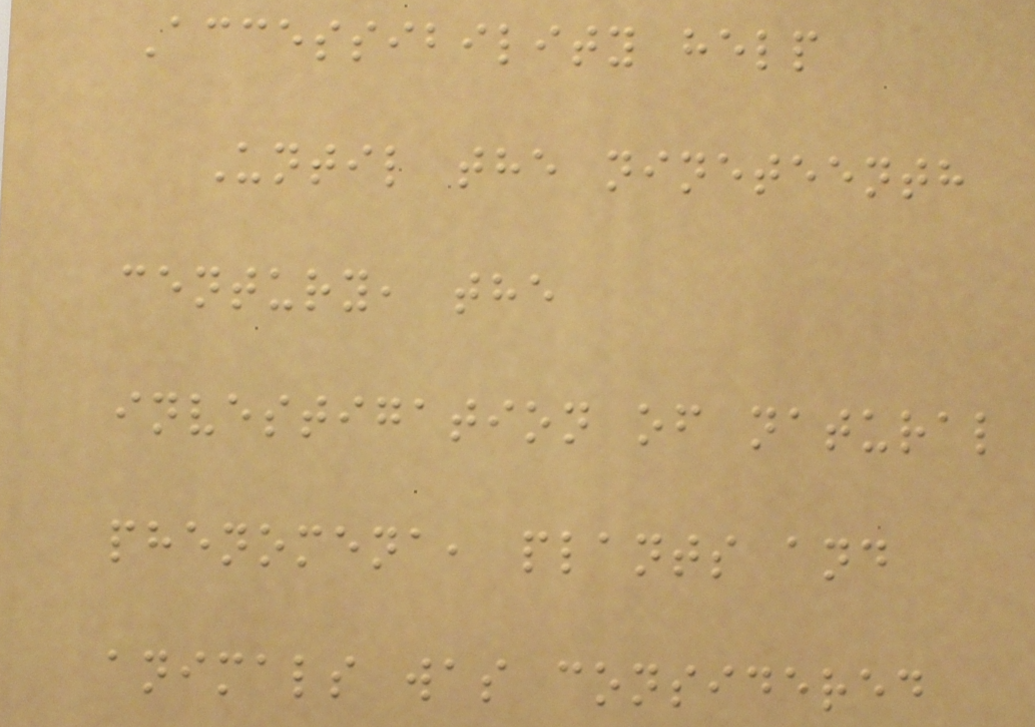Accessibility help
Until the nineteenth
century, the
investigation of natural
phenomena, plants and
animals was considered
